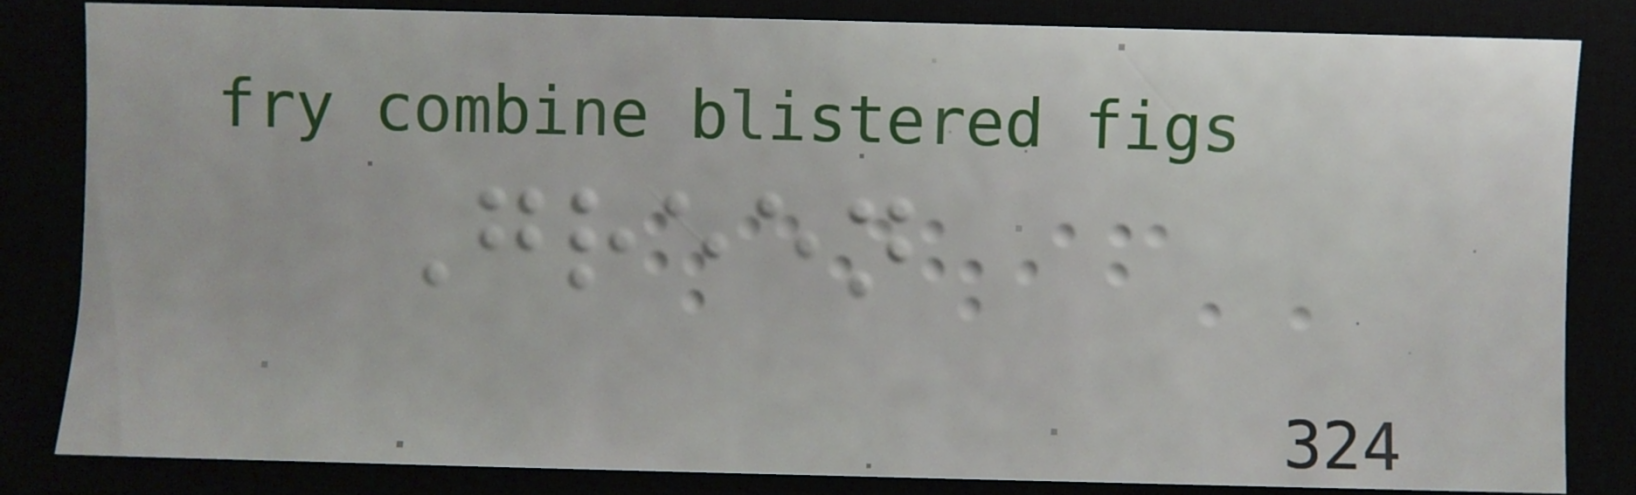Green
